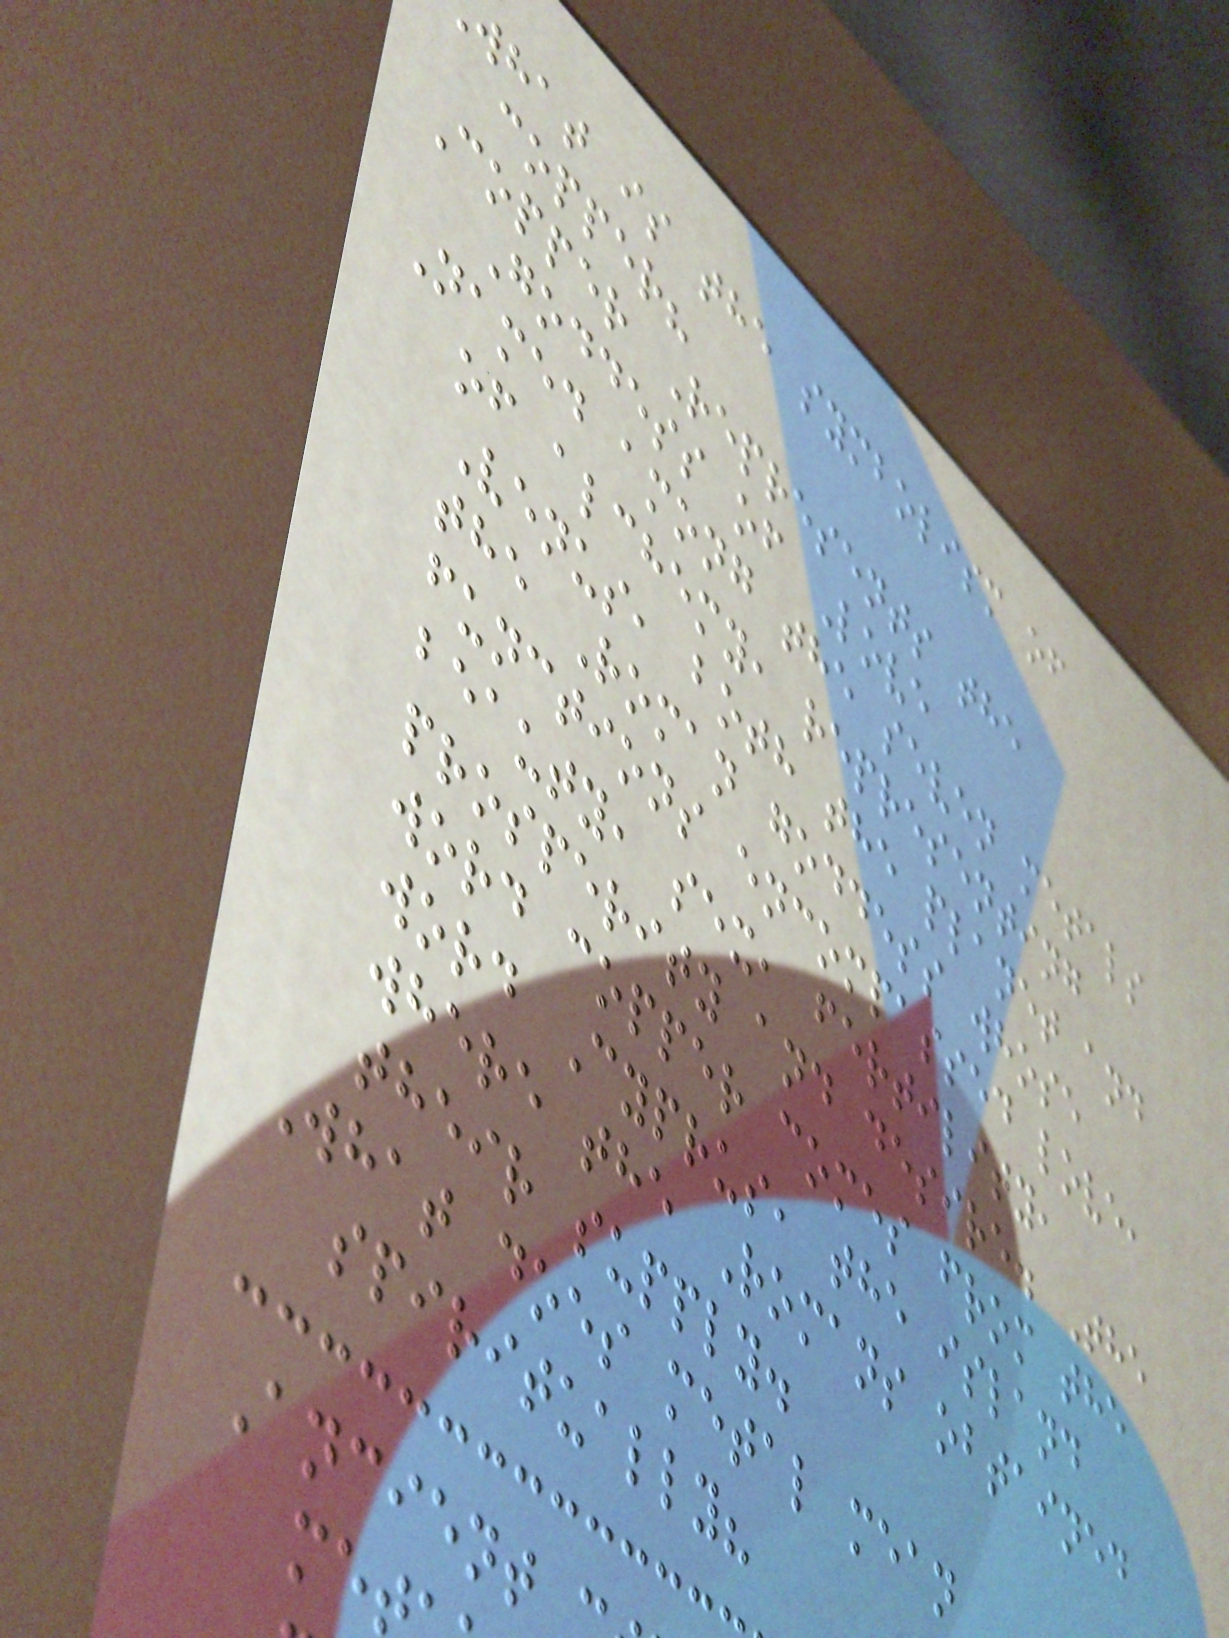what is the symbolism of
copper?
Copper Represents the
Goddess of Love
Named among the seven metals
of alchemy, representing
Venus, both the planet and
the Roman goddess whose
functions encompassed love,
beauty, sex, fertility,
prosperity and desire. The
word copper comes from the
word Cyprus, the island
where the Romans obtained
their supply.
What does metal mean
spiritually?
Ancient
